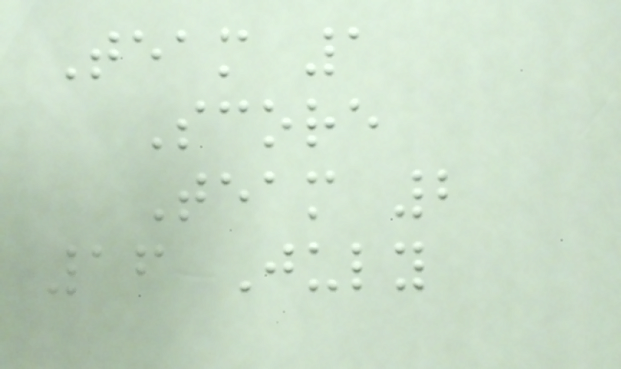Team 1
Score
Team 2
16 July
